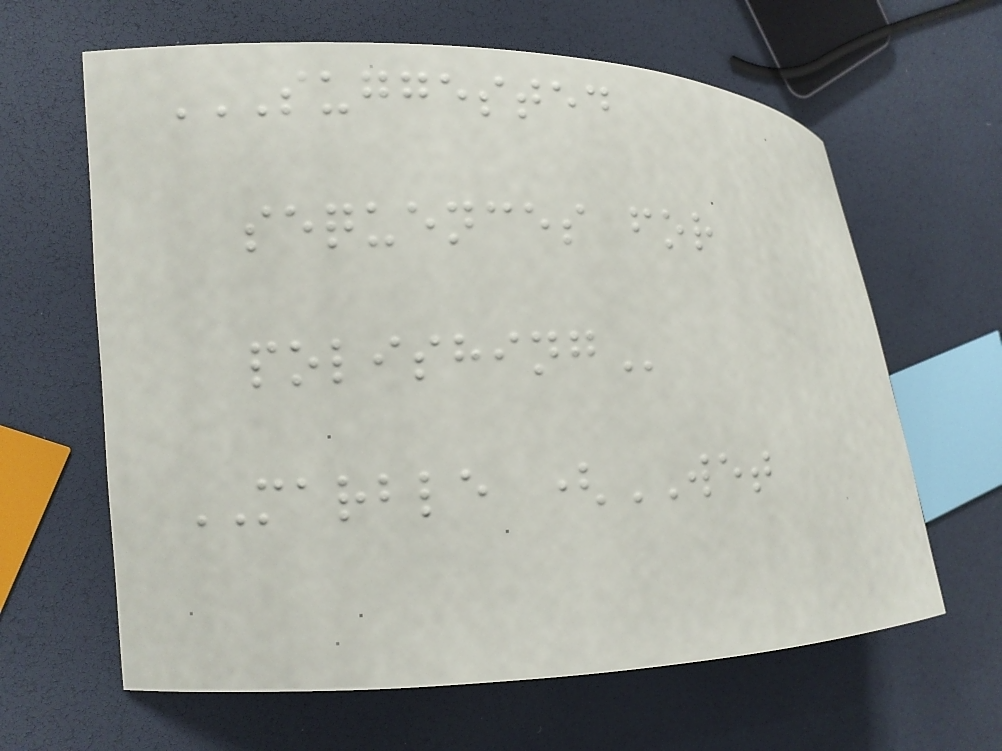SUGGESTED
SEQUENCES FOR
POLISHING
MARBLE (WET
